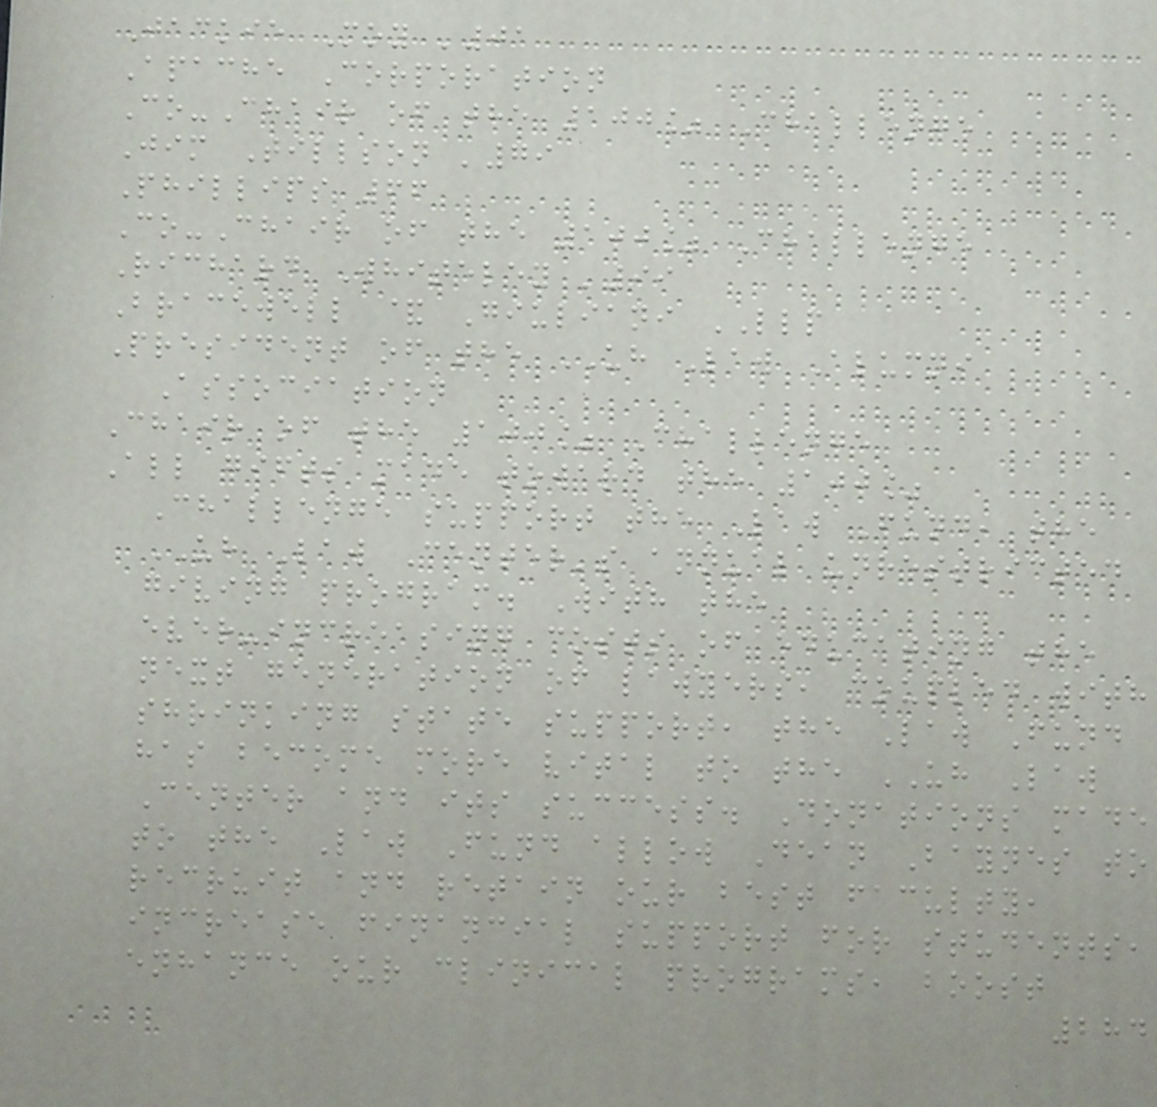Jackie Moy '01
Apache Corporation
Co-Chair of the 100% Challenge
Jim Tillson '79
Phillips 66
Co-Chair of the 100% Challenge
Richard Whiteley '99
Bracewell & Giuliani LLP
President of the UH Law Alumni
Association
Chair of the 100% Challenge
All gifts made toward the 100%
Challenge support the Law Fund, the
UH Law Center's annual unrestricted
giving program. With the
ever-increasing costs of educating the
next generation of lawyers, coupled with
shrinking state support, the Law Fund
has become more vital to the UH Law
Center and its success. Donations made
to the Law Fund allow Dean Baynes to
recruit and retain our best faculty,
increase financial support for students,
enhance our clinical programs, boost
284
